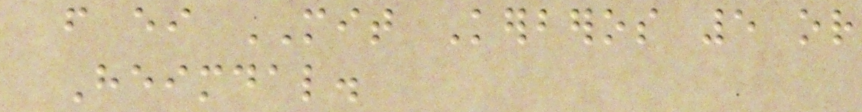from either MIT Kerberos 5 or
Heimdal.
